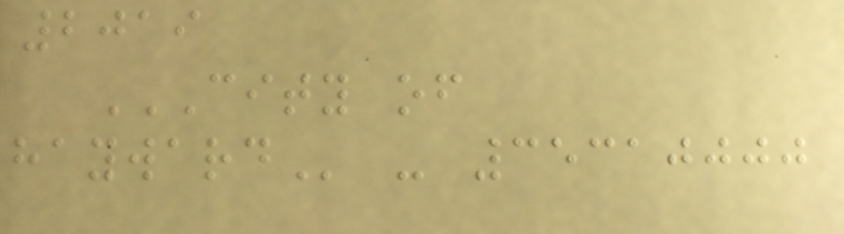2019
CITY OF
HAYWARD - 35310000
